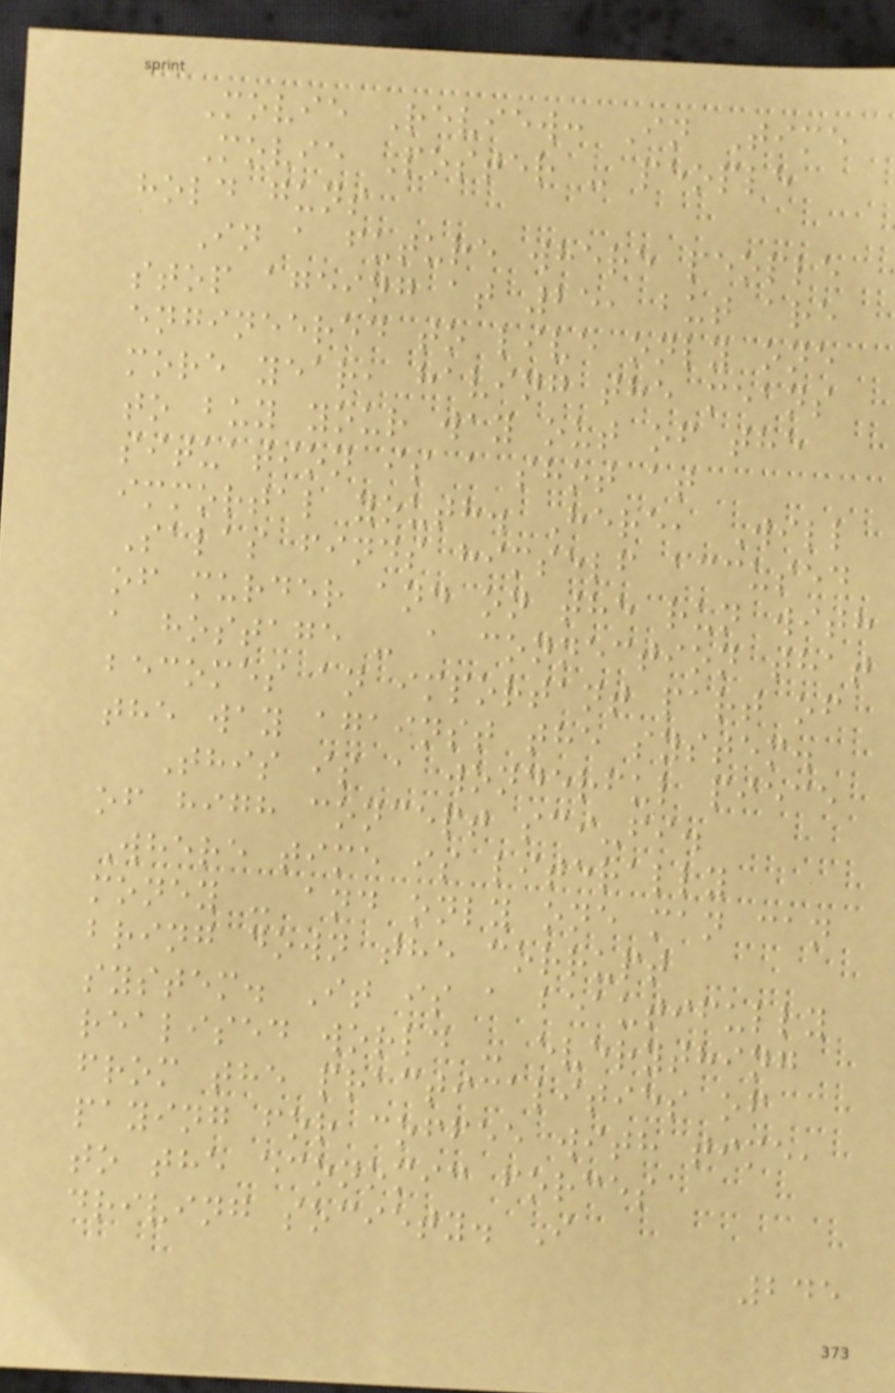Movie Review: In Time
Movie Poster - people
hold guns
In a future where people
stop ageing at 25, but are
engineered to live only one
more year, having the means
to buy your way out of the
situation is a shot at
immortal youth. Here, Will
Salas finds himself accused
of murder and on the run with
a hostage - a connection that
becomes an important part of
the way against the system.
This is a wonderful piece
of high concept sci-fi.
Where time is literally
money - and only one man can
bring down the corrupt
system. It is a beautifully
realised world - everything
from the practicalities of
paying for coffee with time,
to the economic forces
driving society. I
245
